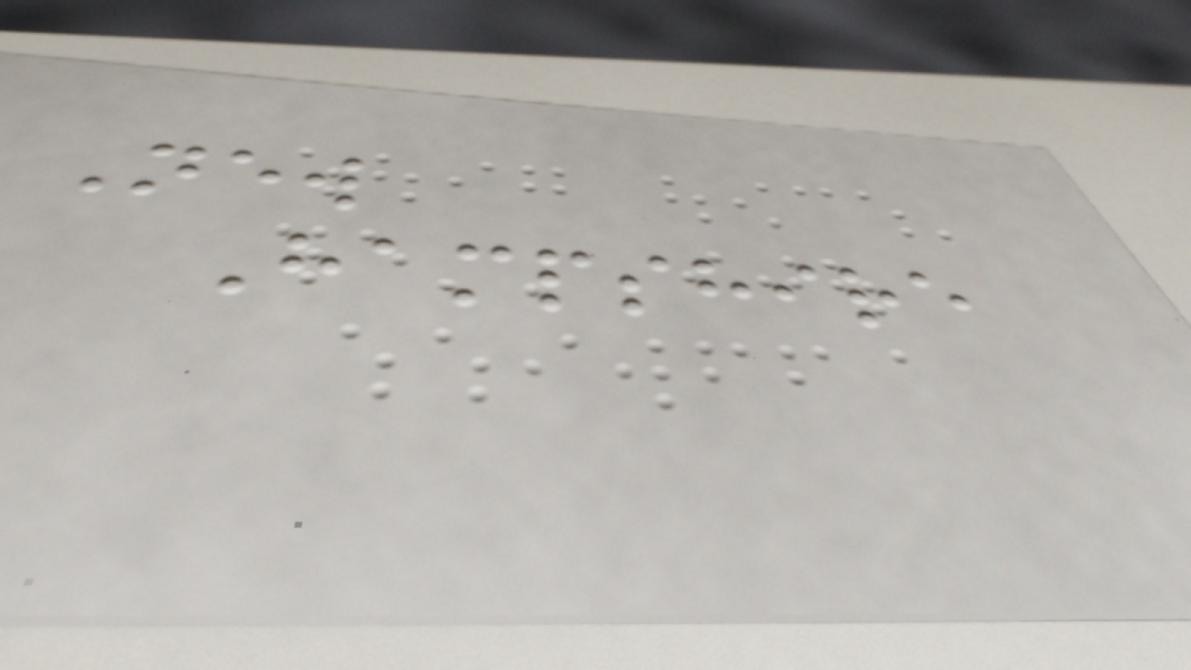New
Hampshire
